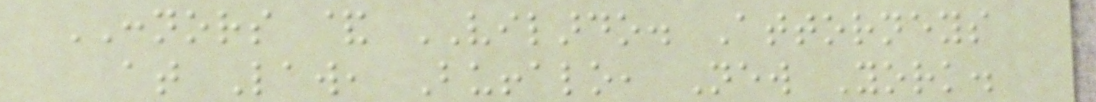CONNORS & VILARDO. Attorneys
at Law, Buffalo, New York.
